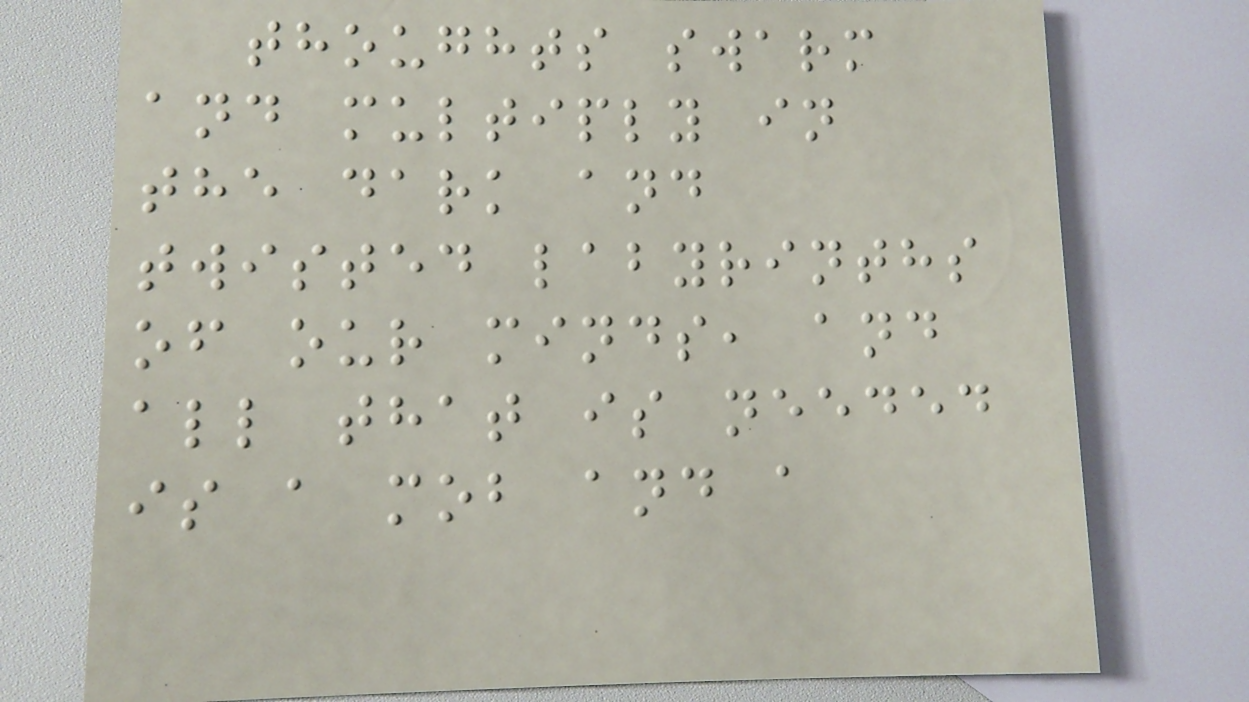thoughts swarm
and multiply in
the dark and
twisted labyrinths
of our minds, and
all that is needed
is a mob and a
